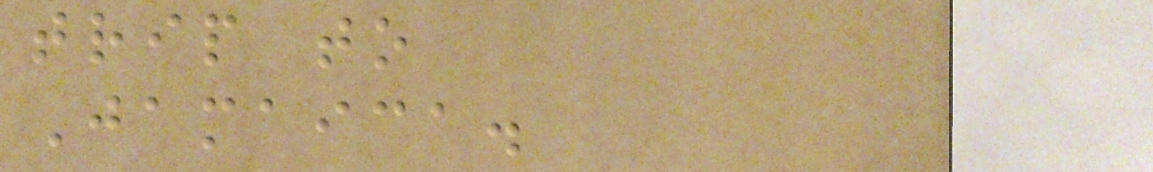trip to
Jamaica.
